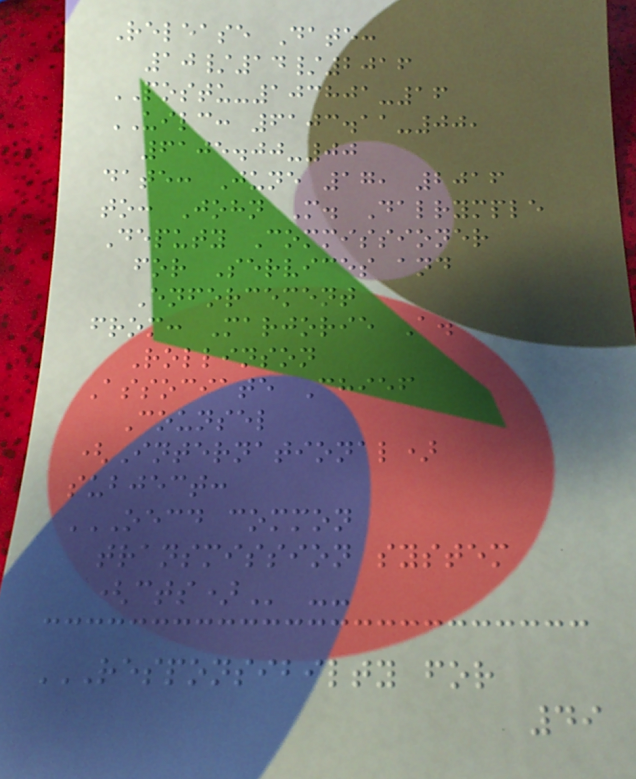Release Date:
10/14/2016
POSTU-103801-16
UILC: 6103.11-00,
6105.00-00
date: June 17, 2016
to: John M. Dalrymple
Deputy Commissioner
for Services and
Enforcement
from: Marjorie A.
Rollinson
Associate Chief
Counsel
(International)
subject:
OECD COMMON
TRANSMISSION SYSTEM
(CTS) --
RESPONSIBILTY FOR
49
